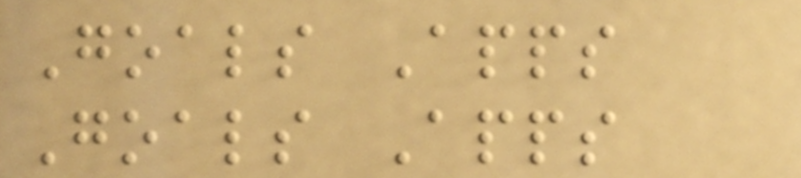Goals Apps
Goals Apps
